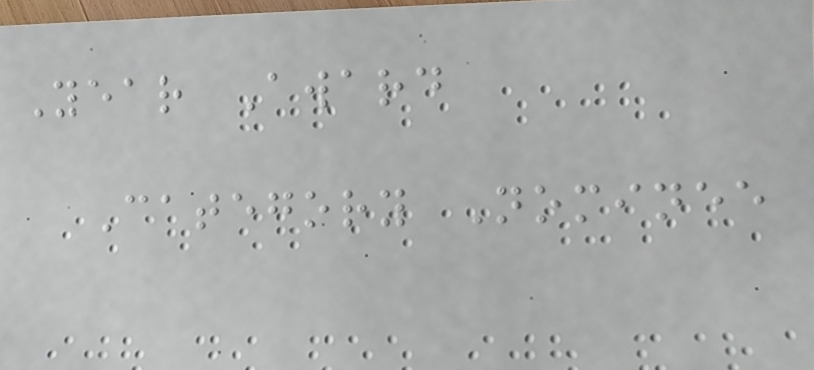Year Award
Category Nominee
